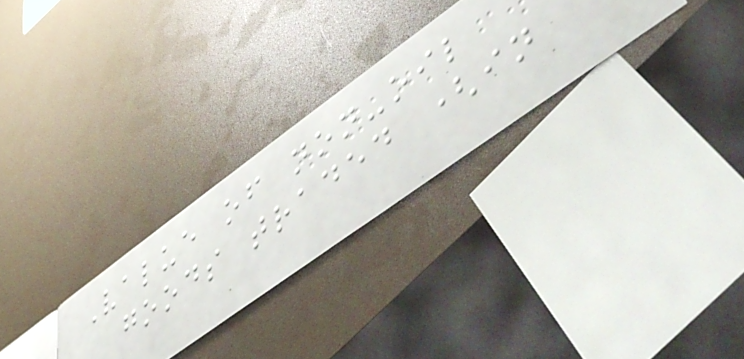Value of non-oil
goods traded (in
